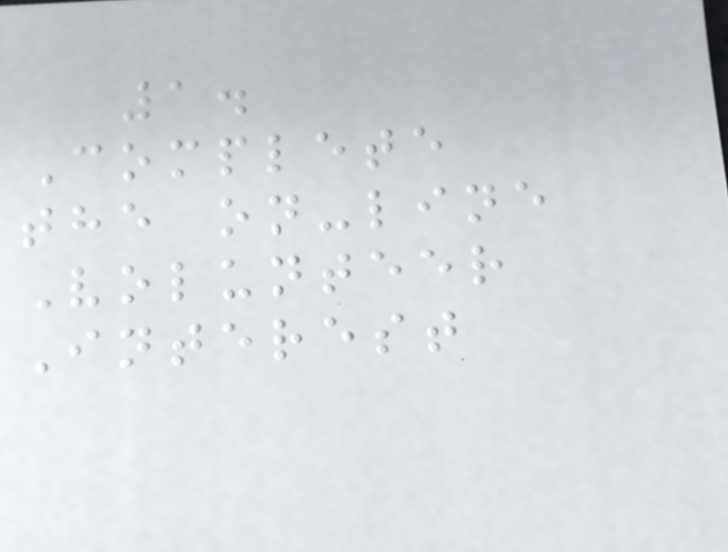1.
Complete
the on-line
Volunteer
Interest
